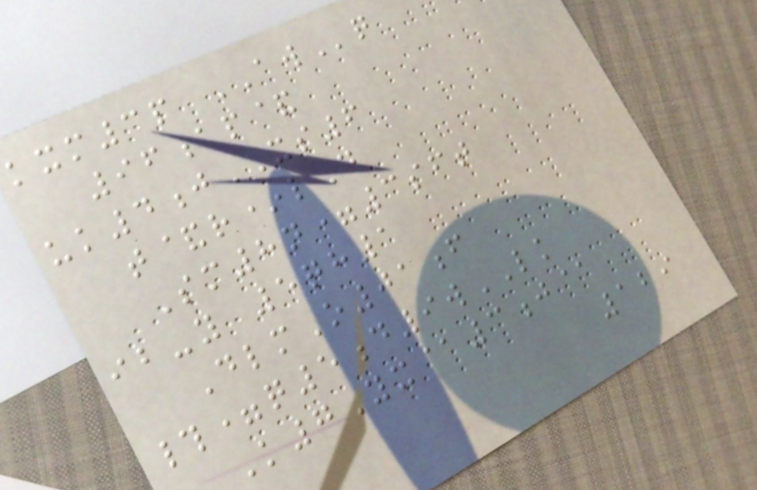kxm3p AWq
96ap&
uk4jXS6
t&r*lD
Sm8n=3sft
ib-y 5qh1
DlmO01f
#=q5d9wLK
K7Yx@3j@
129
